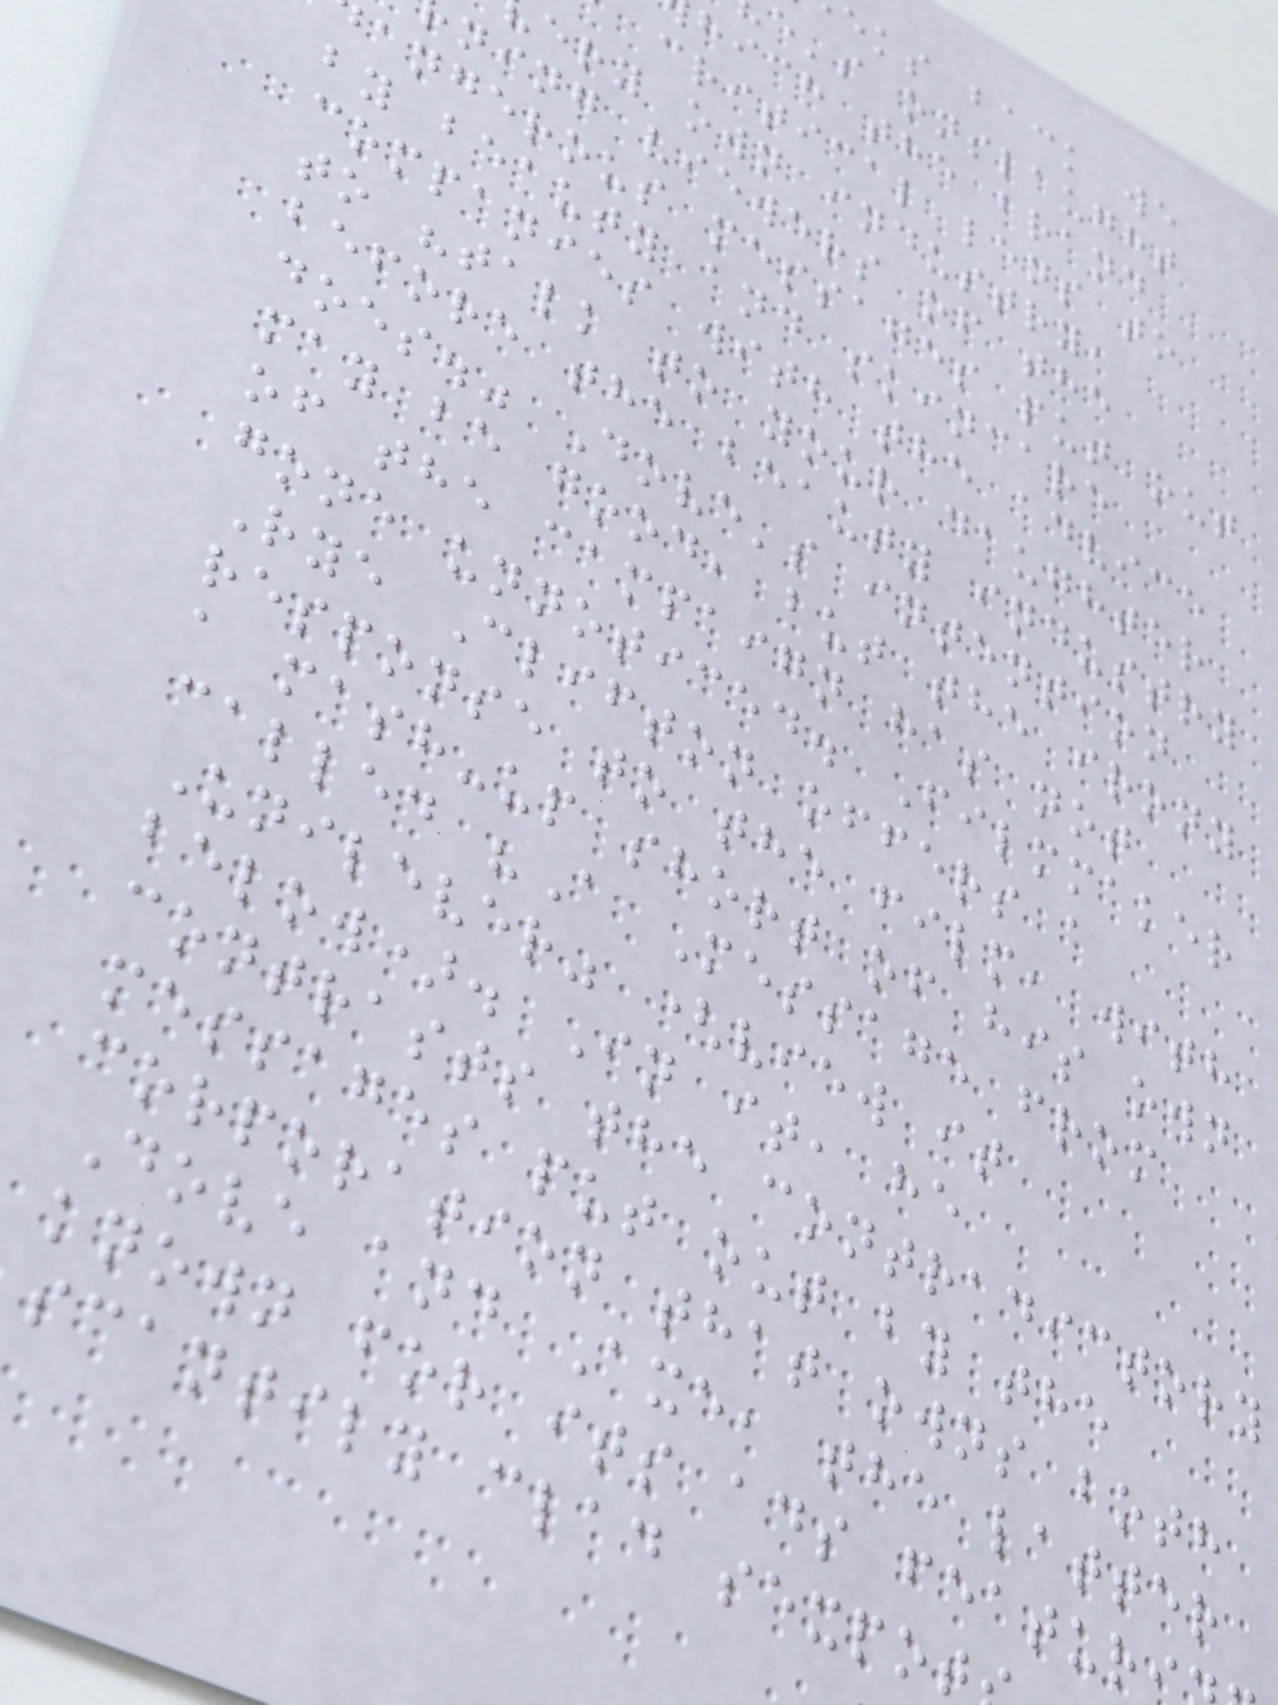eks back we
e's onslaught
hich the brand
critical lens to
ery own industry,
ning viewers of the
angerous messages put out
by beauty and skincare
companies with the advice
to "talk to your daughter
before the beauty industry
does." Dove's intention
may be good, but the irony
of the campaign has not
gone unnoticed. Filmmaker
Rye Clifton offers a
response to the film, with
a mash-up short of his own
called "A Message from
Unilever" (view it
below). In it, he
contrasts the contradictory
messages put out by the
corporation that owns both
Dove and Axe, the latter
known for its ads featur
scantily clad sexpot
